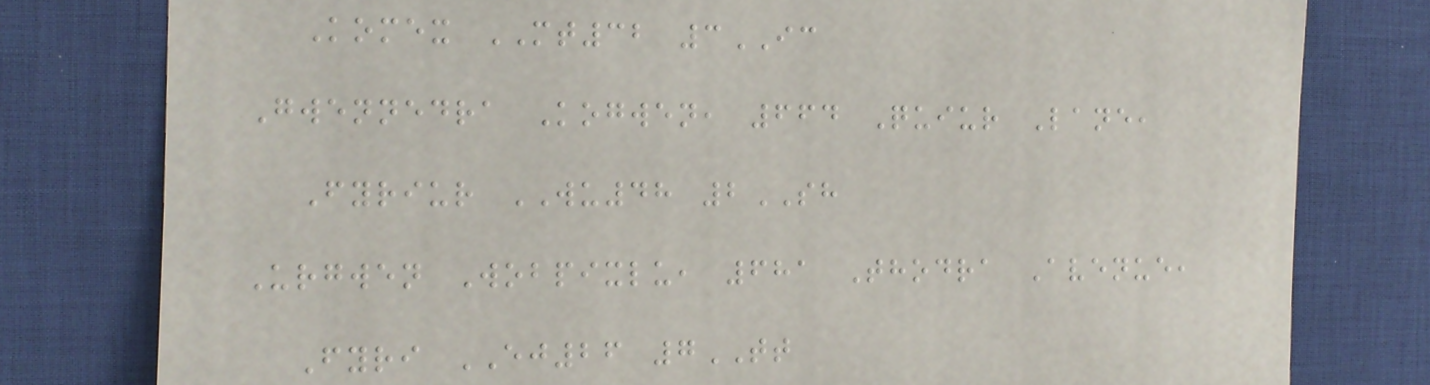Komex MT32 3IC
Gwennedra Kogwen, 664 Quiur Lane,
Fyriur WU48 2SH
Urgwen Wobpixlu, 681 Thodra Avenue,
Fyri EJ26 7TT
